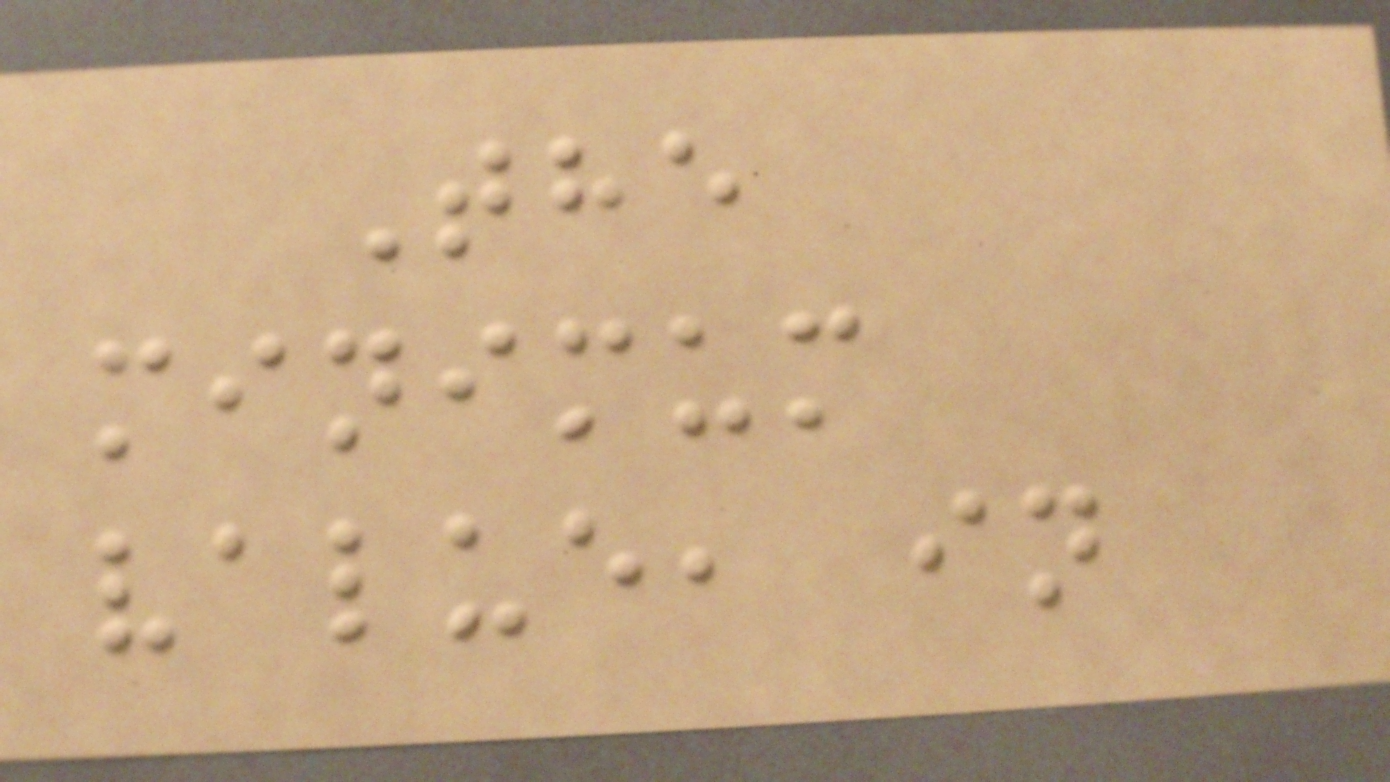The
minimum
value, in
